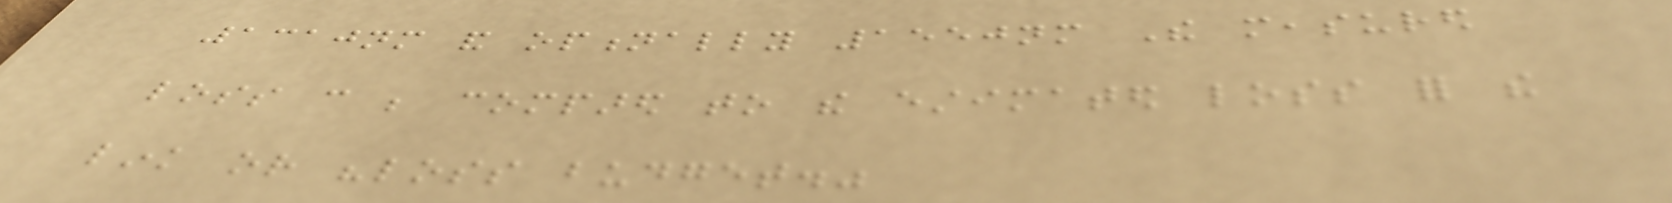1310nm and optionally 1550nm The measured
loss can be compared to the estimated loss for the
link or "loss budget."
